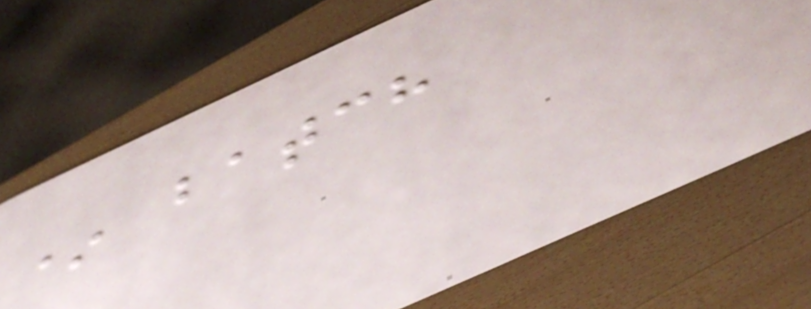* batch
